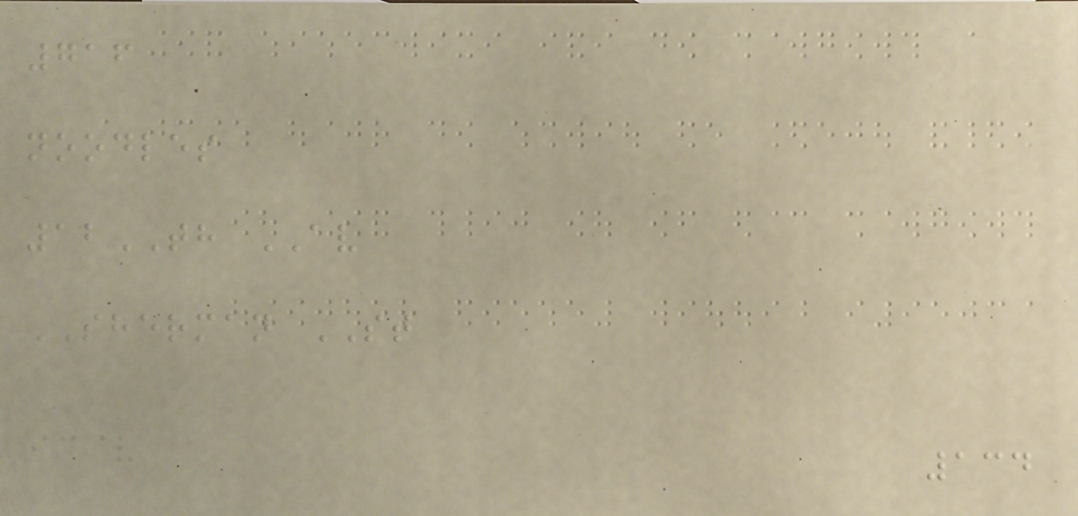716
noodles
12TH AV
SHERMAN ST
134
